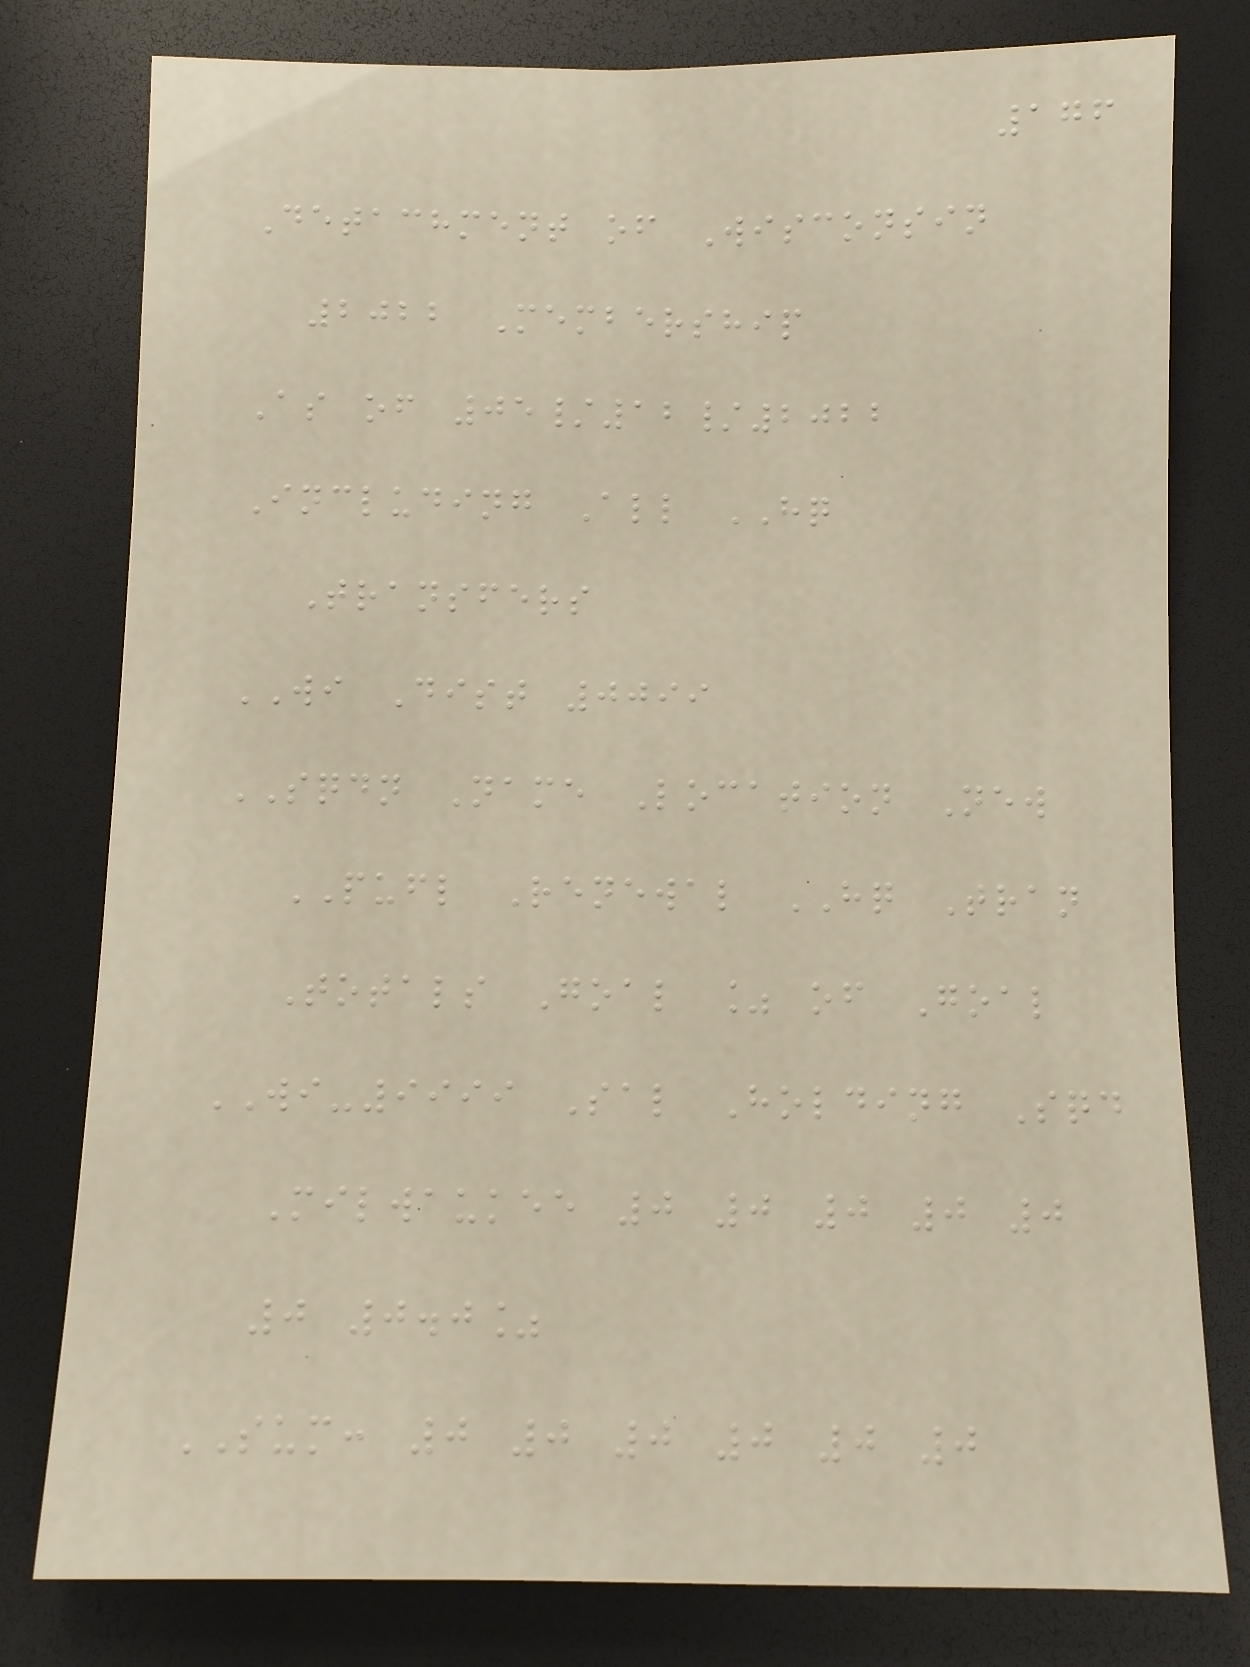176
Detachment of Wisconsin
2022 Membership
As of 05/12/2022
Including All HQ
Transfers
WI Dist 0099
SQDN Name Location New
PUFL Renewal HQ Tran
Totals Goal % of Goal
WI-9999 Sal Holding Sqd
Milwaukee 0 0 0 0 0
0 0.0%
SUM: 0 0 0 0 0 0
